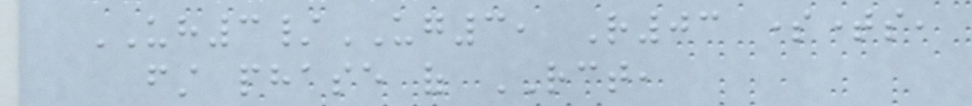UH3/UG3, R03 sometimes,
first phase of RCT,
